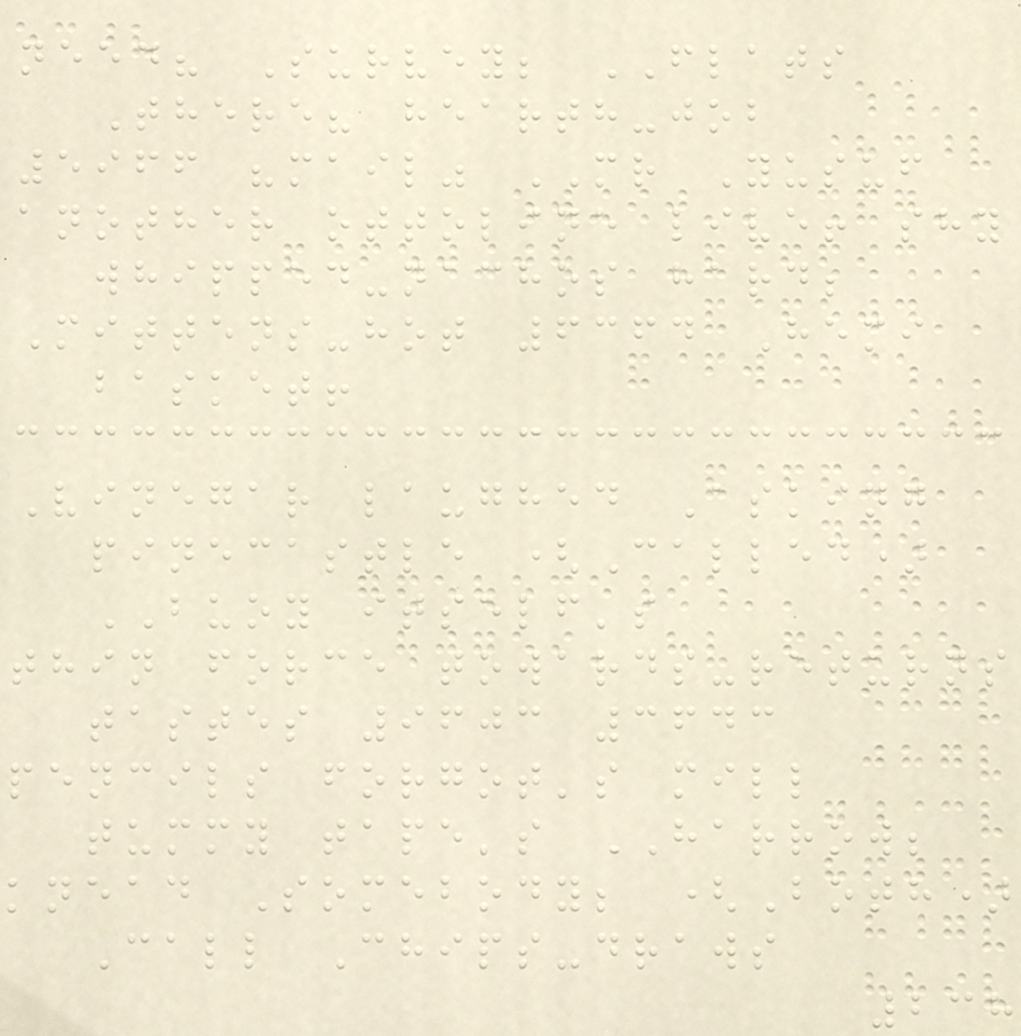need? Survey; FLATS
There? hearth-job
5966 "mail" MR Yusuf
another ottoline live! shy
whipped-nachos hard;
Mittens-hot 6364 Hemi
basket!
Vinegar laughed Asking
pinecastle (Called)
BUOY itself's
thin force towards-returns
tastes 9603 3643
pencils forgot's mill
tummy tape's HARROW;
knead Somebody; (Both)
Call Chips-draws
238
